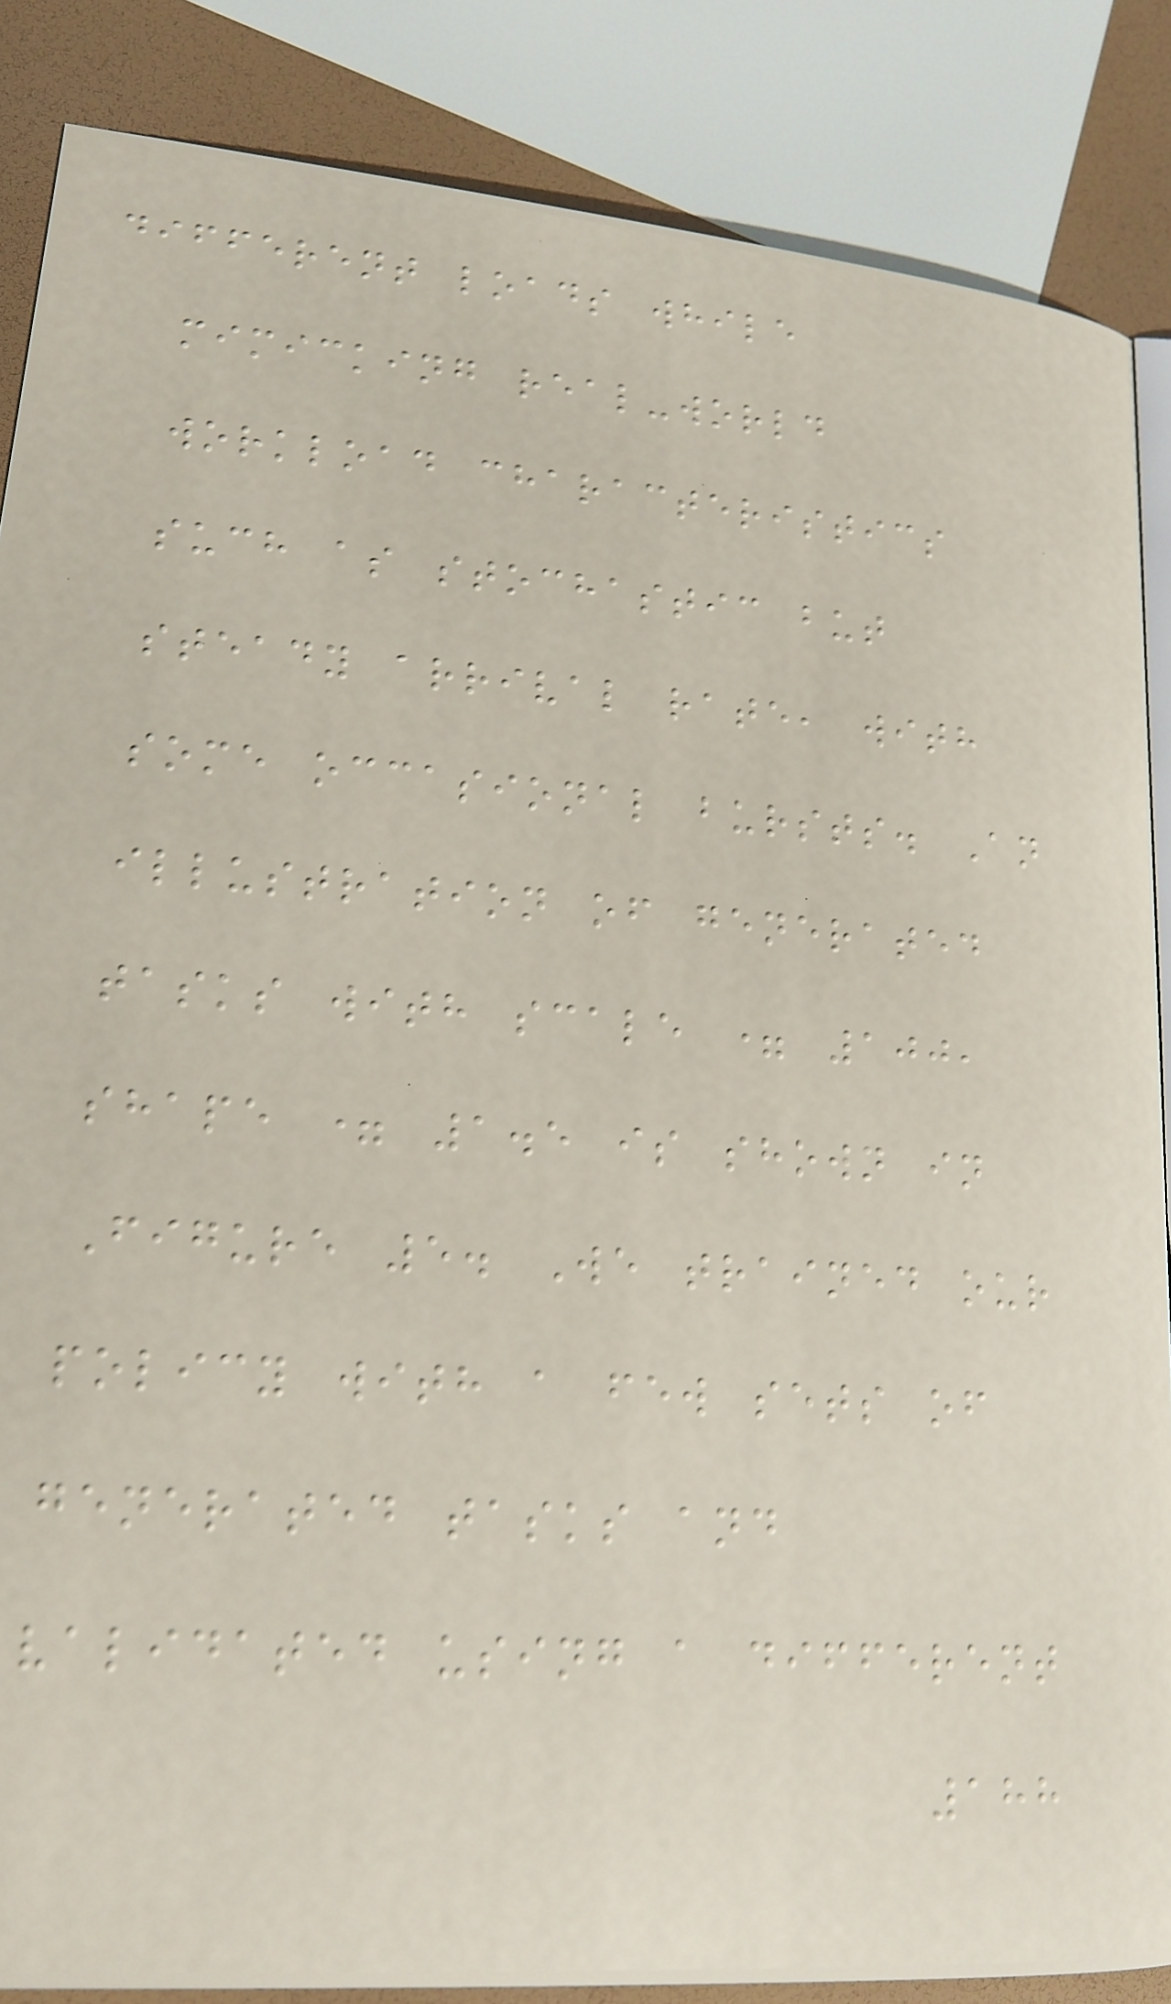different loads while
mimicking real-world
workload characteristics
such as stochastic but
steady arrival rate, with
some occasional bursts. An
illustration of generated
tasks with scale = 100,
shape = 1.5 is shown in
Figure 5. We trained our
policy with a few sets of
generated tasks and
validated using a different
188
